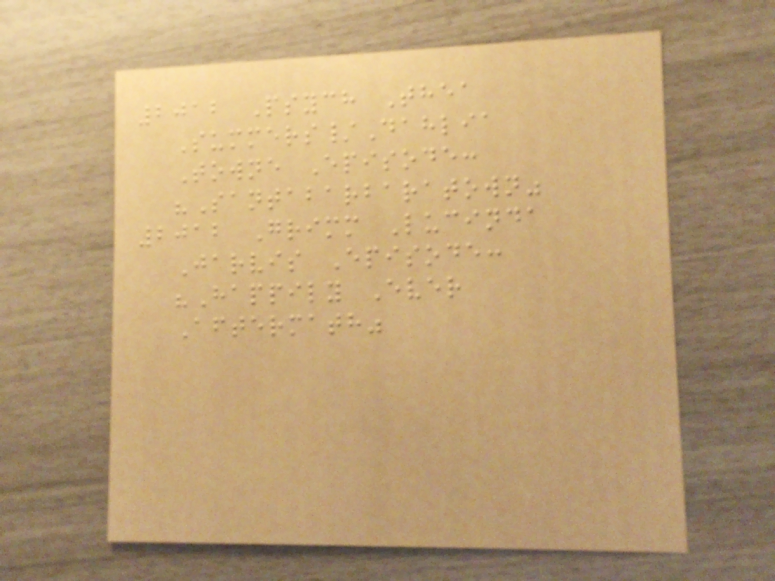2012 Psych Thea
Summers/Dahlia
Towne Episode:
"Santabarbaratown"
2012 Grimm Lucinda
Jarvis Episode:
"Happily Ever
Aftermath"
